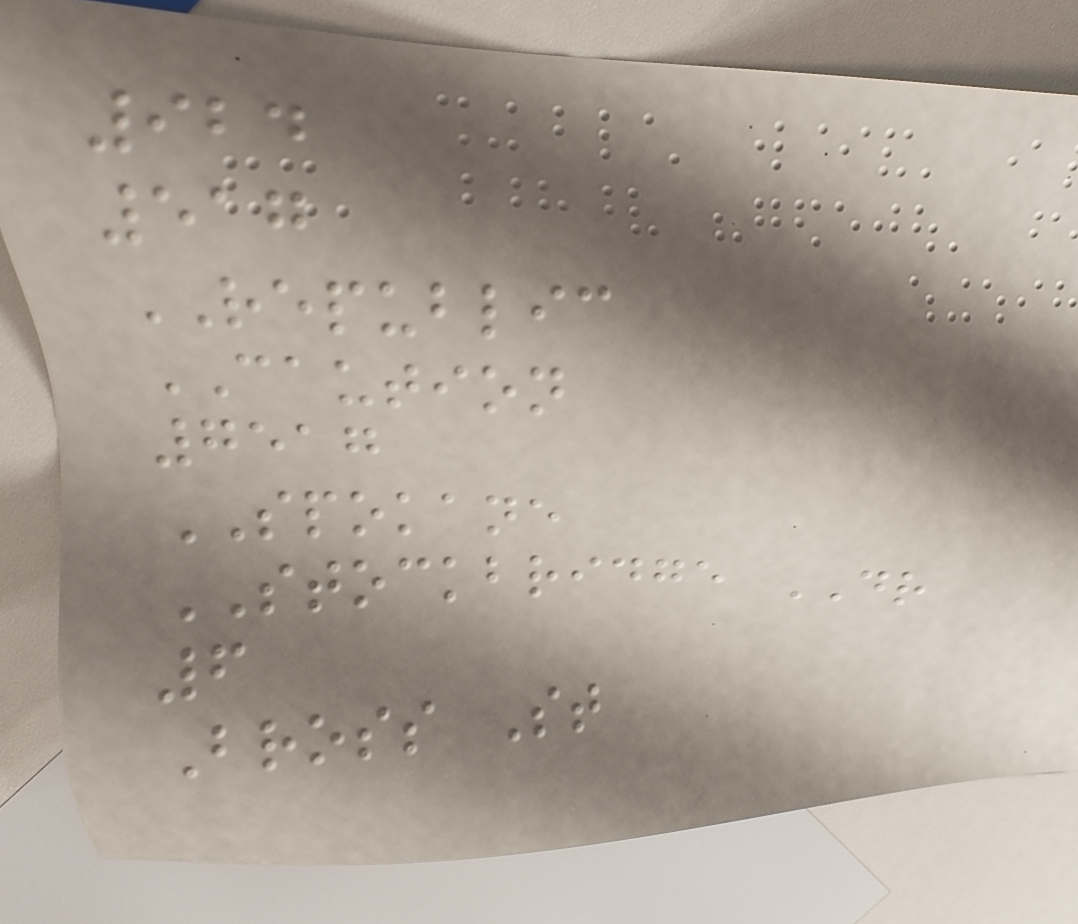924
517
REPUBLIC
CAUTION
7517
SPOKANE
STOCKBRIDGE DR
6
Bross St
